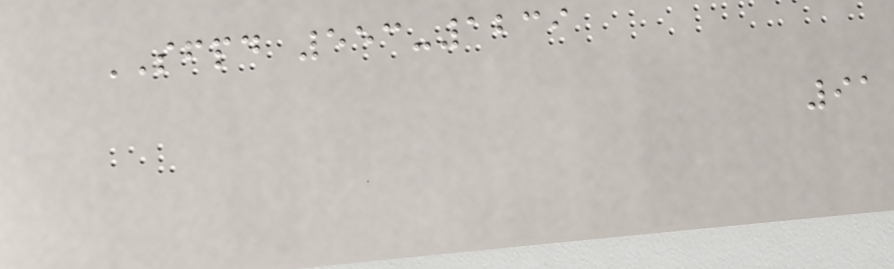SFPD 553-1239
91
